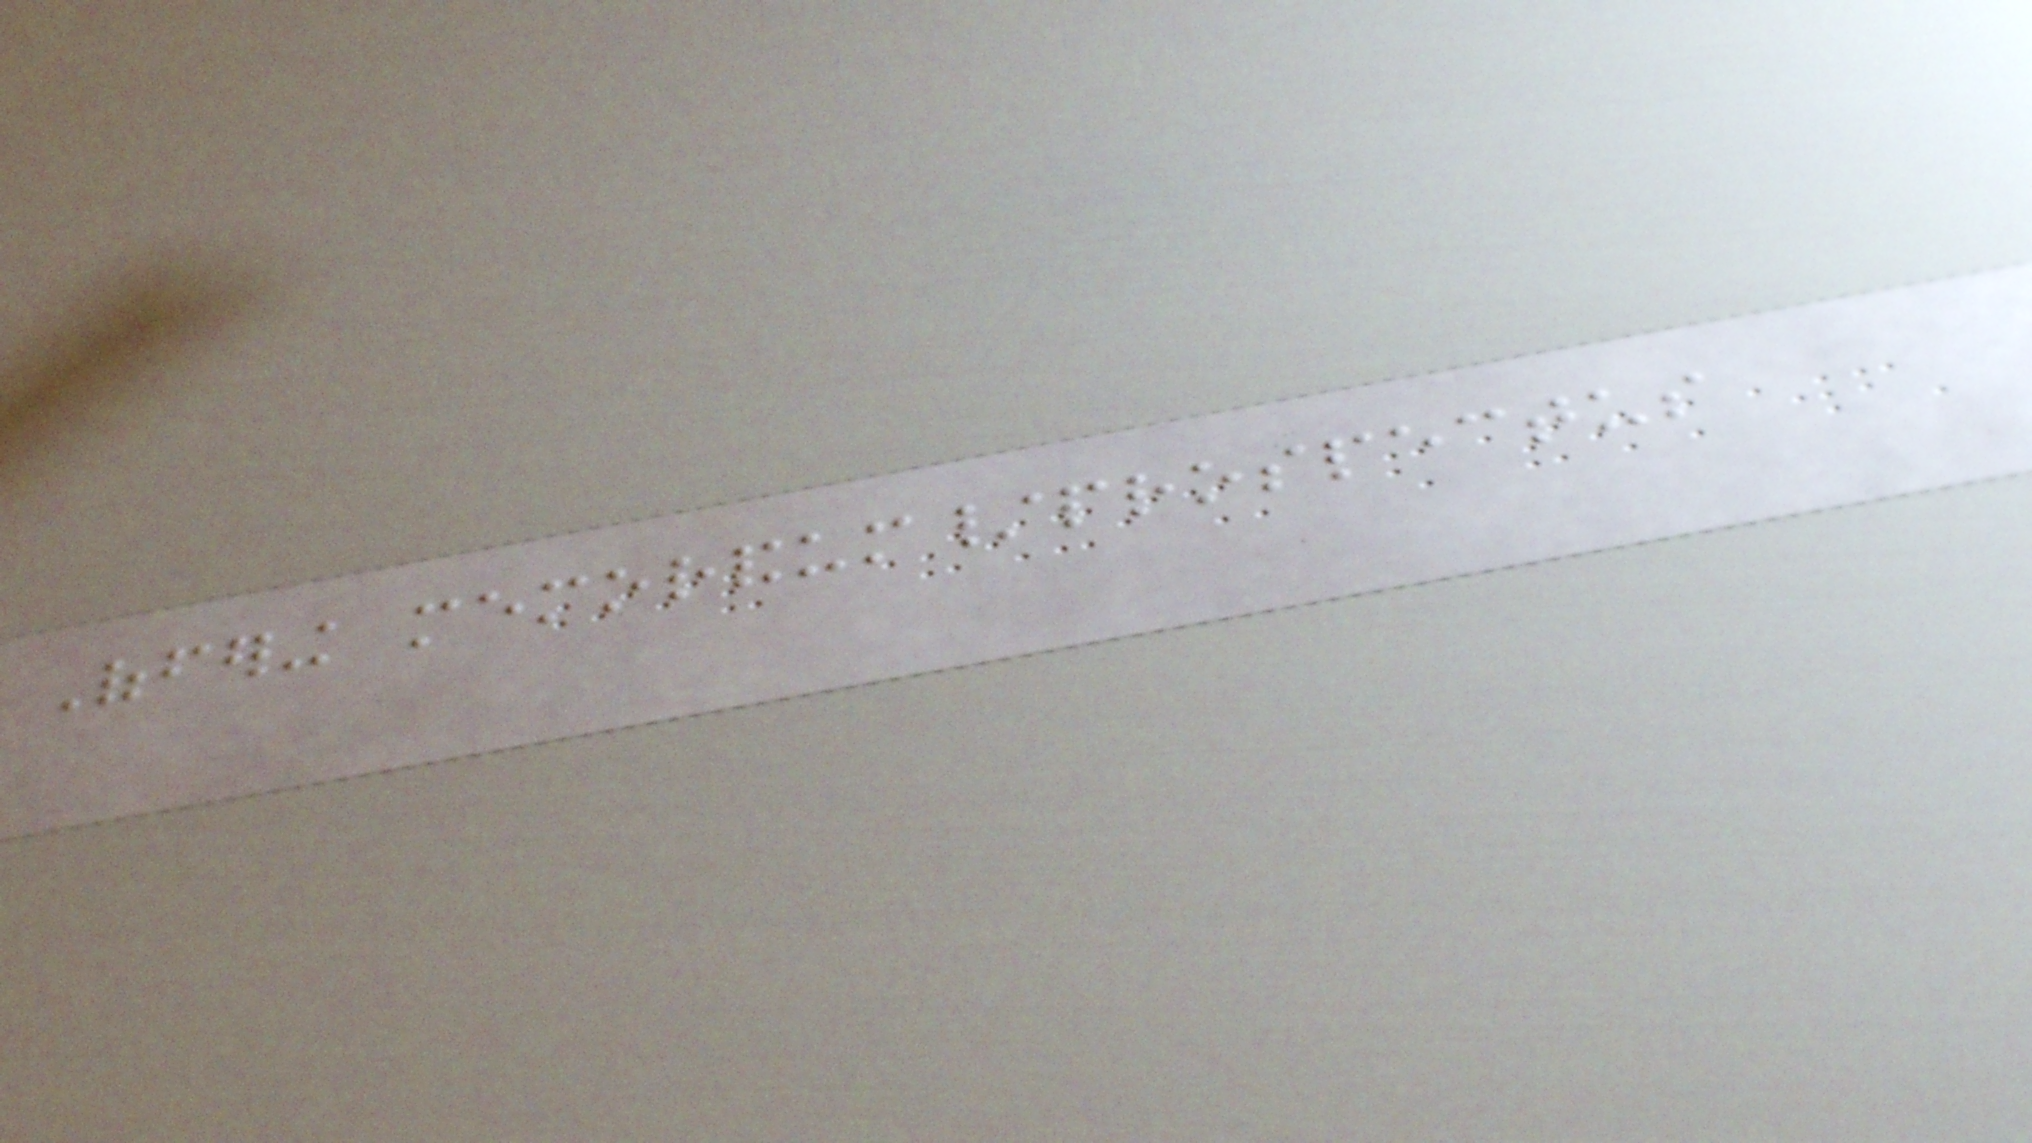Offering memorandum/prospectus
